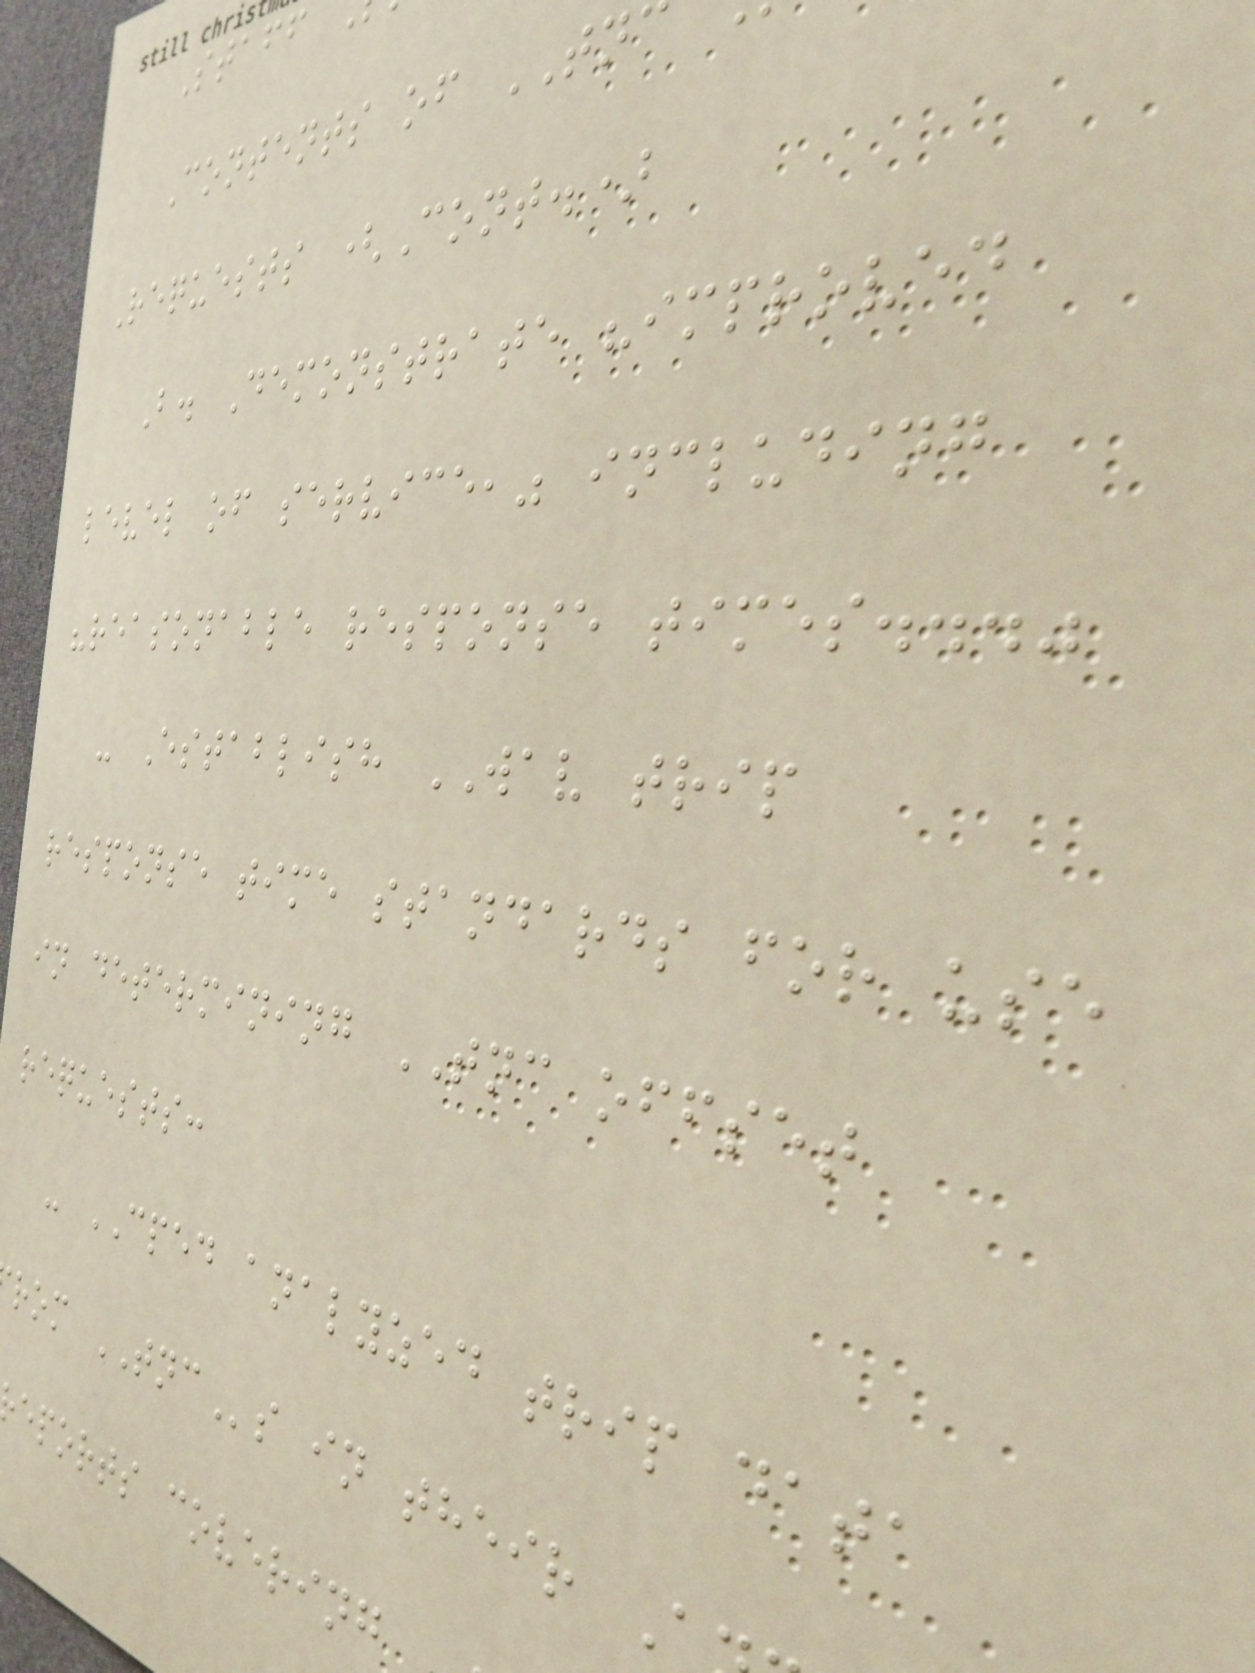Staff
Contents of TN
Requests (Cont.)
B. Demonstrate "improved
level of service," including
"reasonable response times..."
- Establish WAV trip
response time standards for use
in determining TNC offset
requests:
- CPED analyzed trip data
rom TNCs in their A
eports covering
